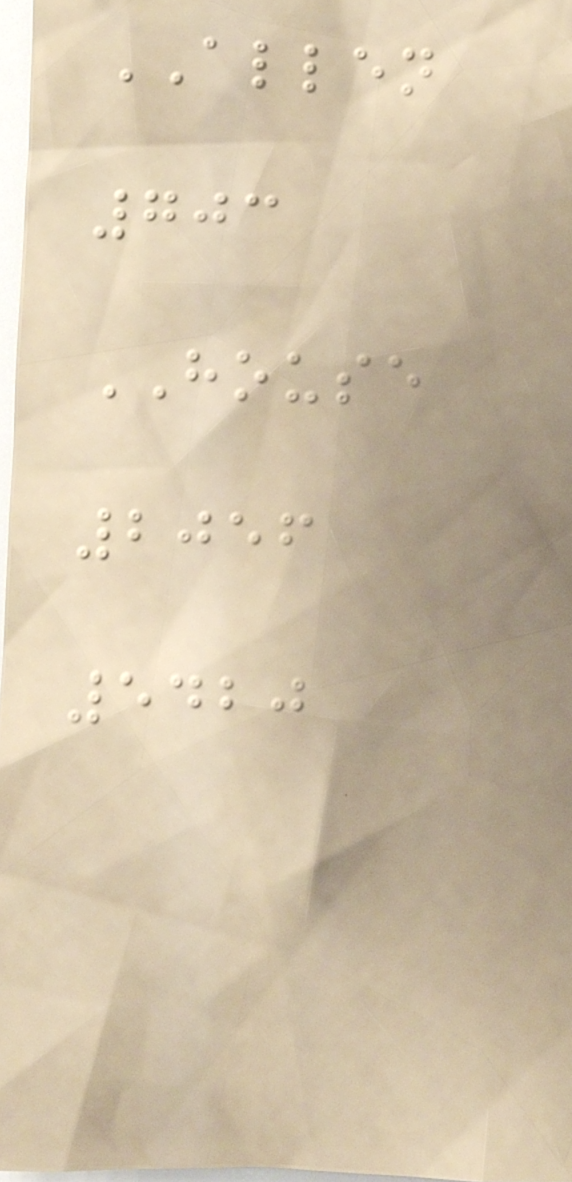ALLEN
703
HOUSE
2056
5420
